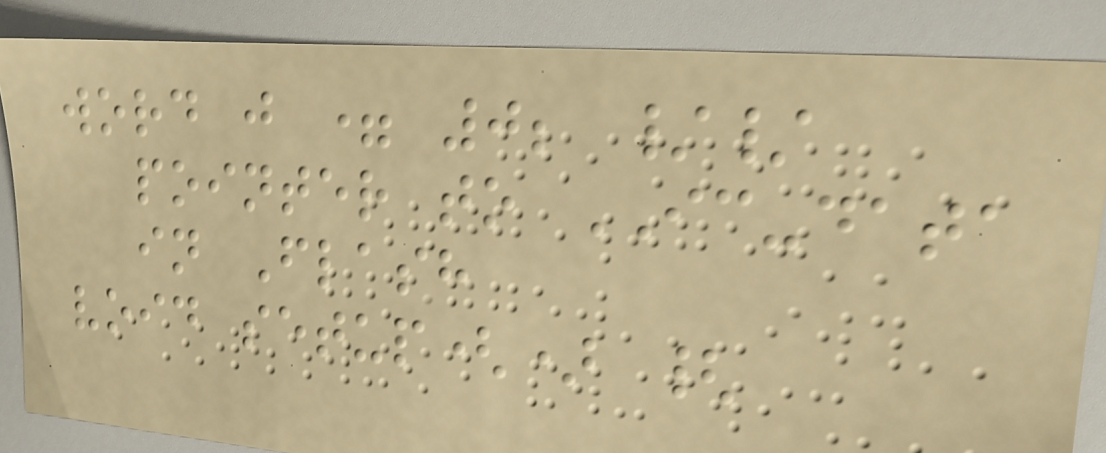word j = 0; //
pointer to IC-data
in Flash
void setup() {
